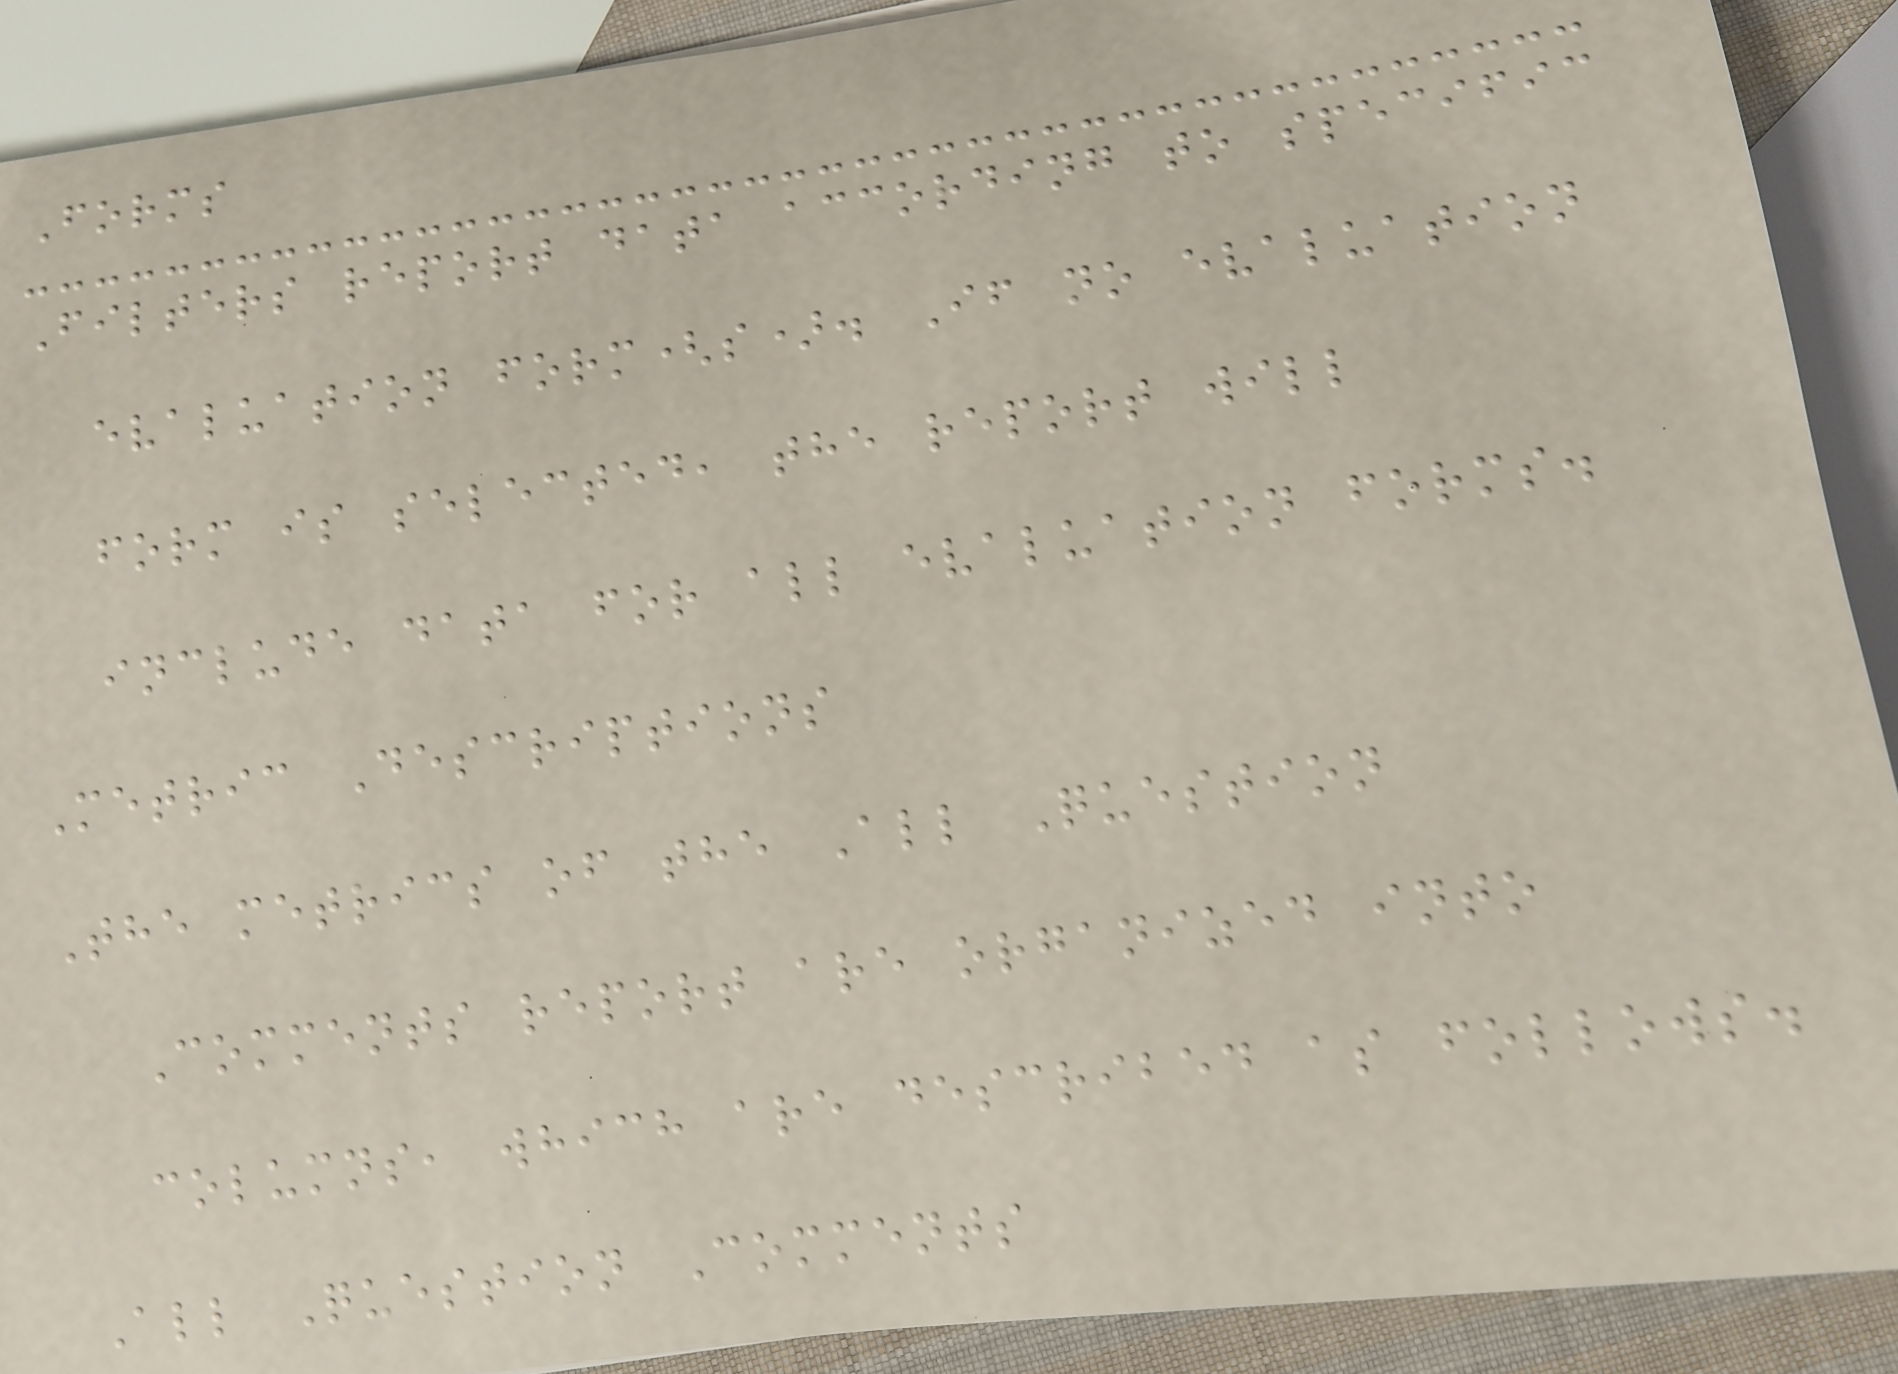Forms
Filters report data according to specific
evaluation form(s). If no evaluation
form is selected, the report will
include data for all evaluation forms.
Metric Descriptions
The metrics of the All Question
Comments report are organized into
columns, which are described as follows.
All Question Comments
